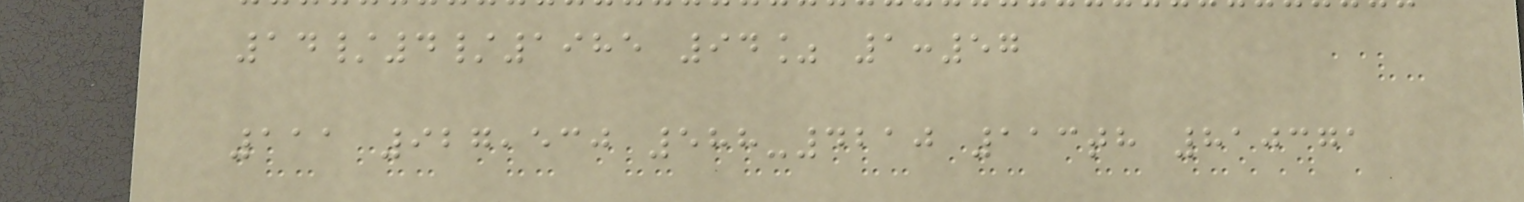14/4/1985 94% 1:57
111 927,530 588-4210 113th 810371
